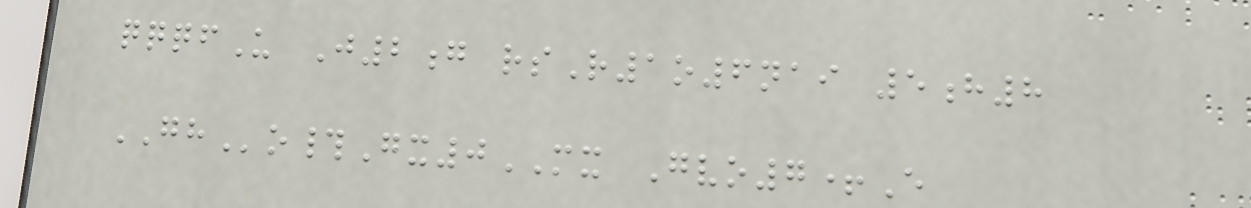qqqfU J2g rsR1o6nai 5h8
GHo#Gx0MX Gvo7+E
